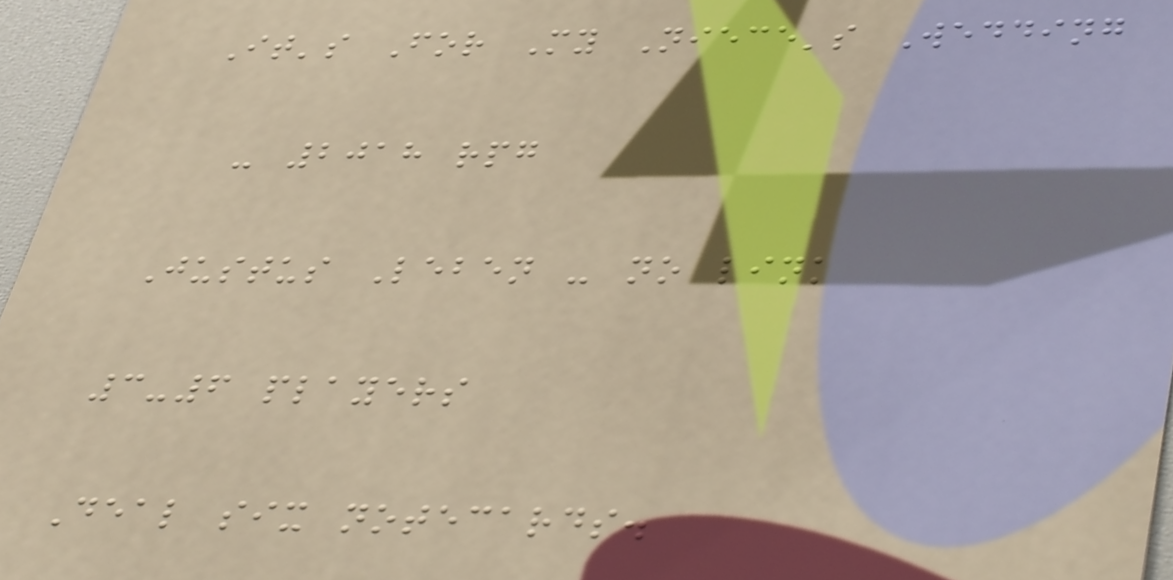It's For My Niece's Wedding
- 2018 rpg
Justus Leben - no link
3-6 players
Deal six notecards.
